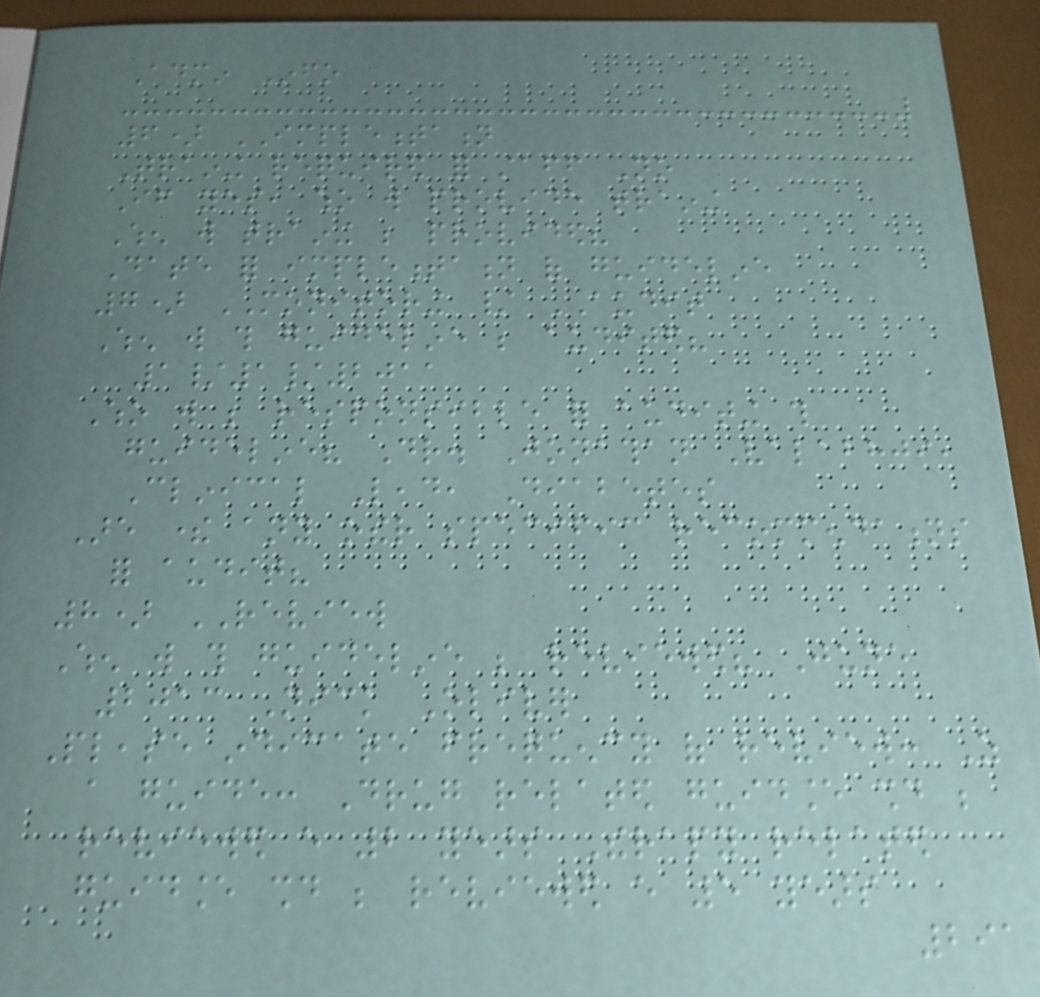Admin Info
6) IMPLEMENTATION
Training required for staff No
If yes, who will provide training
When will training be provided?
Date for implementation of guideline
7) MONITORING / AUDIT
When will this guideline be audited?
1/1/2011
Who will be responsible for auditing this
guideline? Dr. Jonathan Valabhji,
Clinical Lead, Diabetes
Are there any other specific recommendations
for audit?
8) REVIEW
When will this guideline be reviewed? June
2013 Nick Oliver
Please indicate frequency of review: As
a guide: Drug related guidance should be
reviewed every 2 years Therapy related
guidance should be reviewed every 5 years
291
